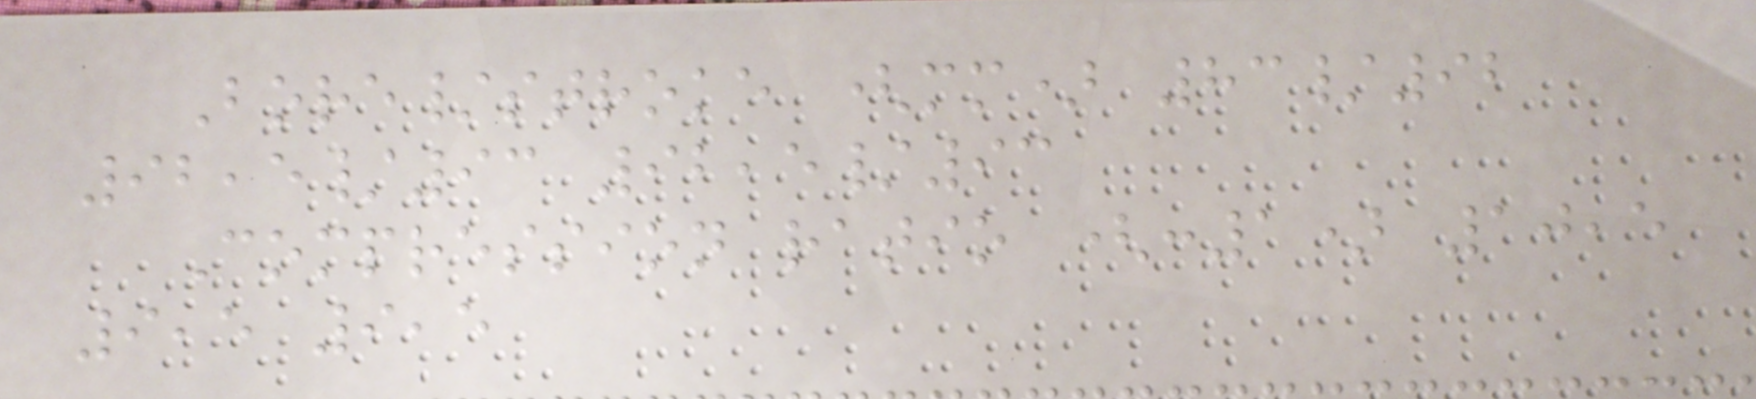Bore/stroke (mm) 83/92
92,5/93 92,5/93
Compression ratio (:1) 10,5
9,5 9,5
